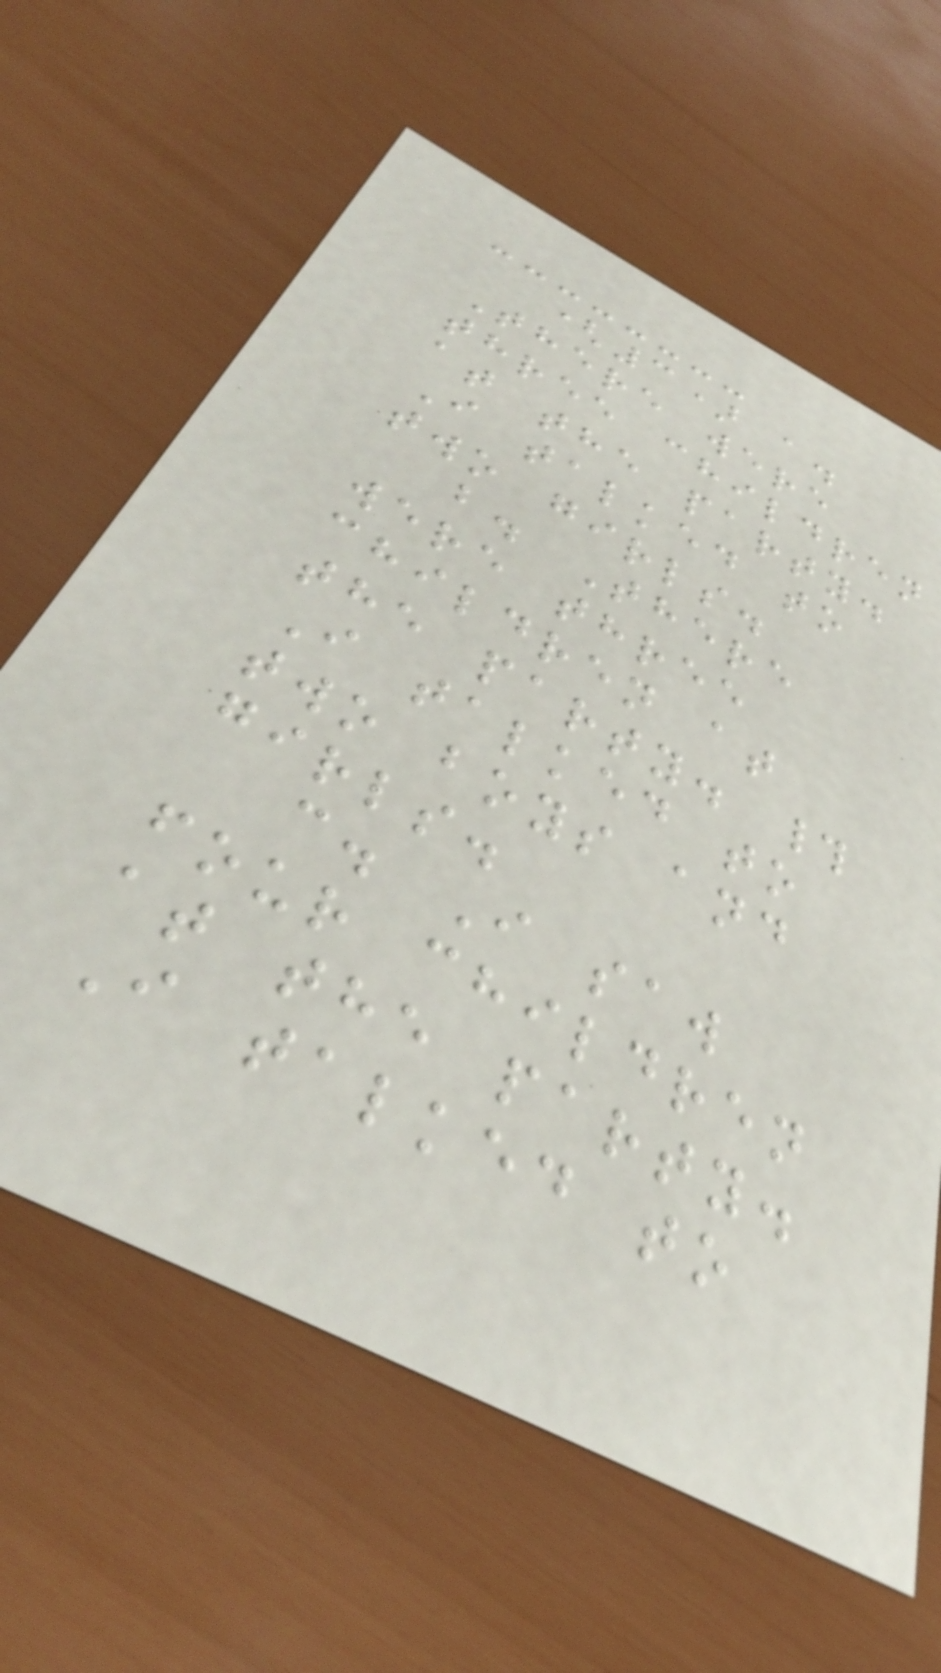(3) a.
There were
three children
at the party.
I talked to
two girls.
b. There
were three
children at
the party. #
I talked to
two boys and
girls.
c. I saw
four children
at the party.
I talked to
